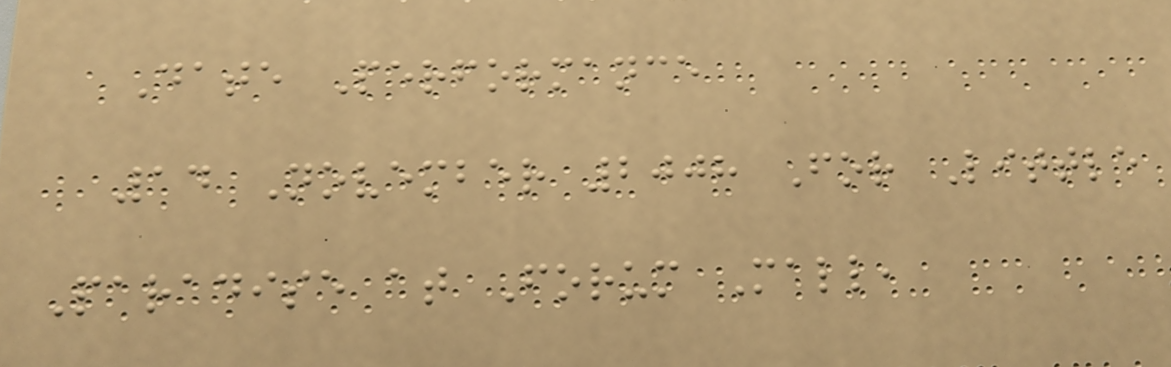Date Performance
14 November 2008 For Little
Paradise at Forum Mall,
